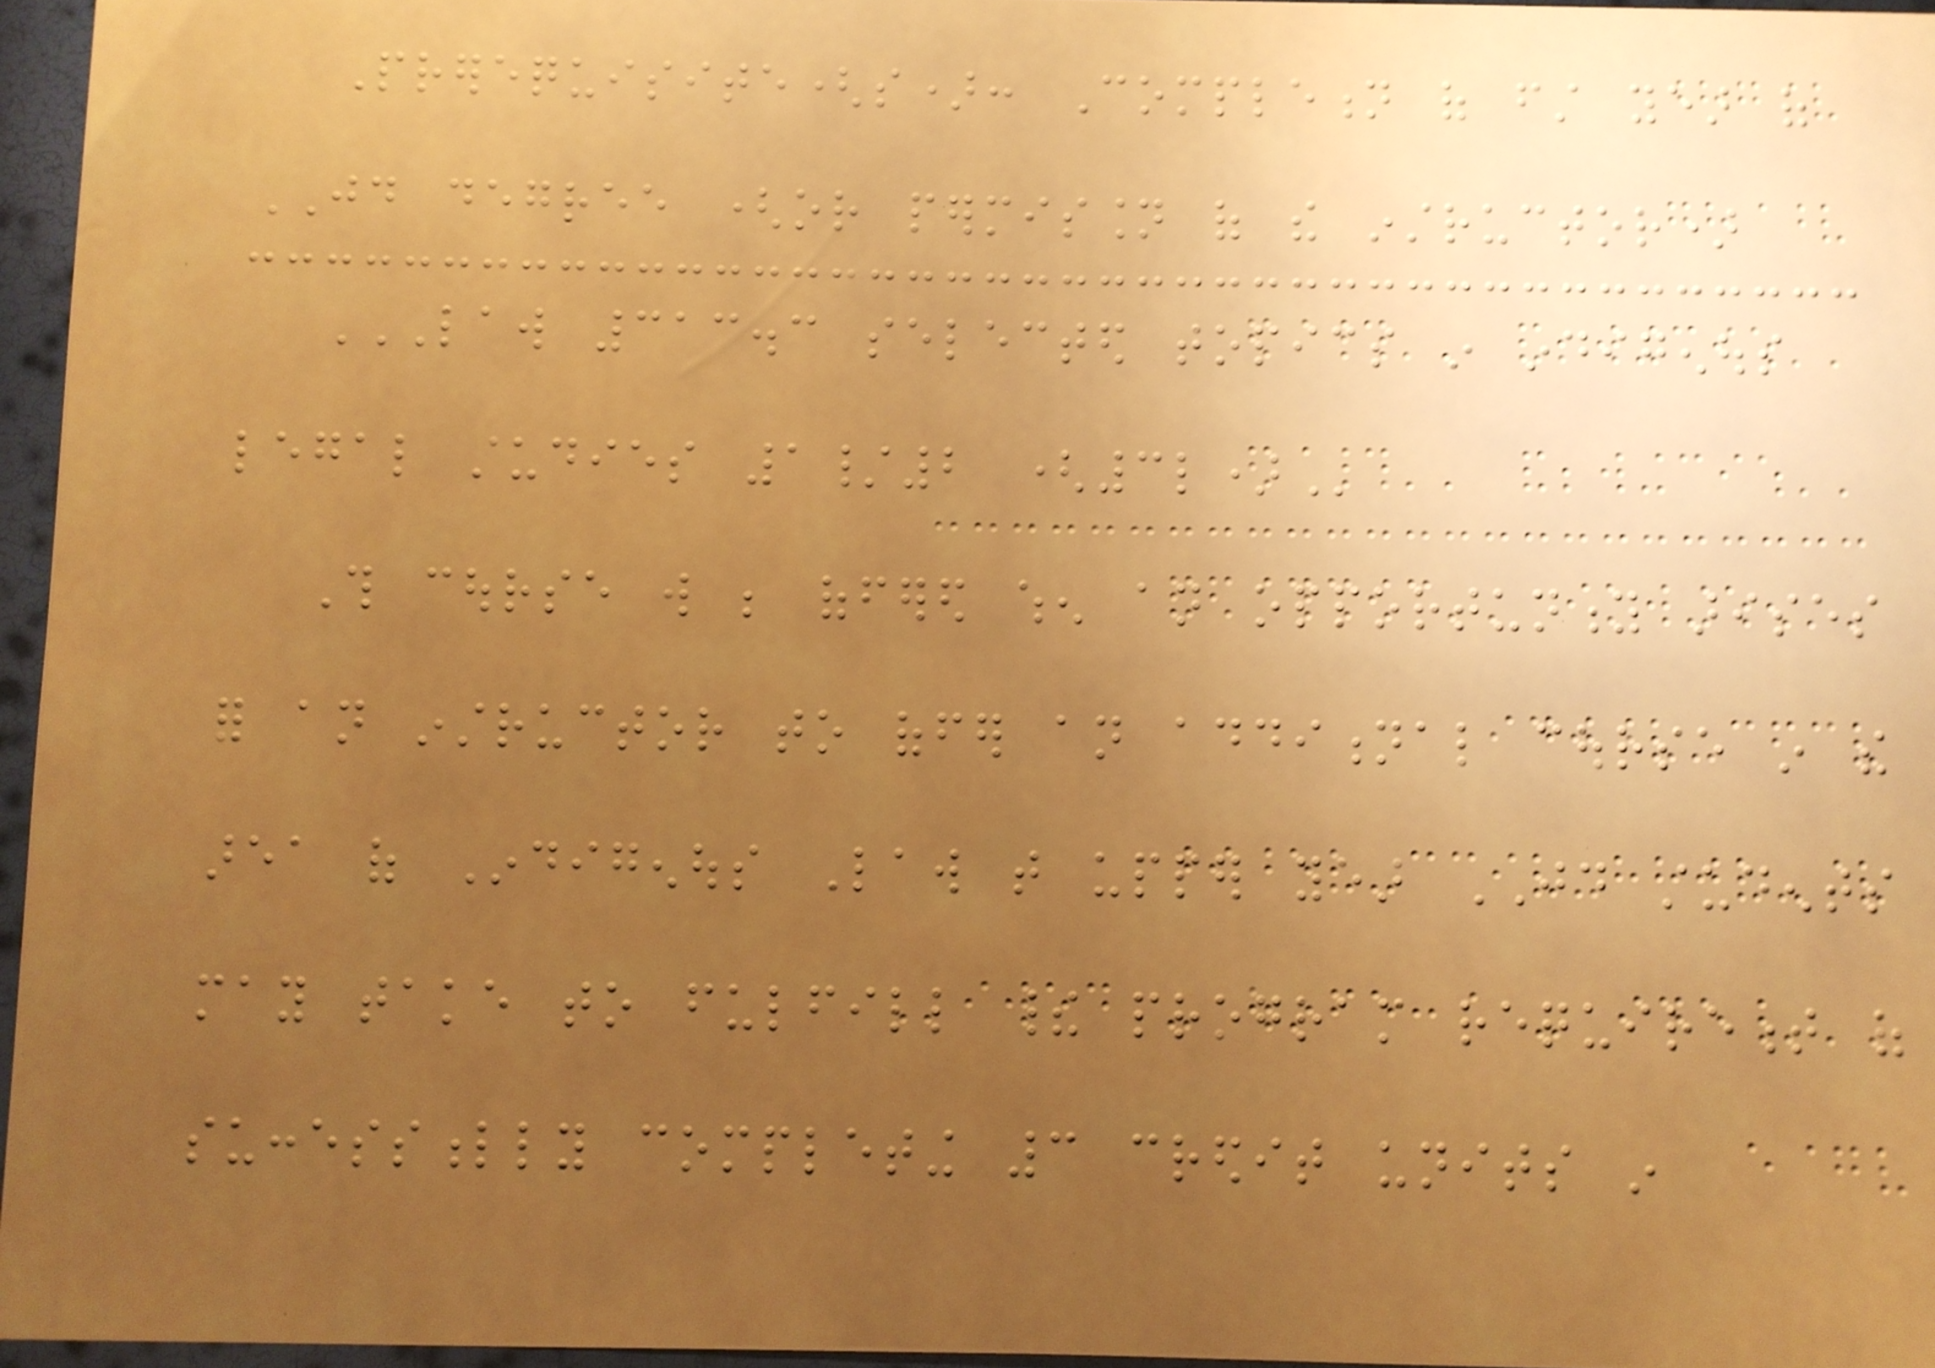Prerequisite(s): Completion of first year of
JD degree (or permission of the instructor)
LAW 313.3 SELECTED TOPICS IN INDIGENOUS
LEGAL STUDIES 1/2 (3L)
This course will be offered when an opportunity arises
for an instructor to offer an additional course in the
area of Indigenous Law that upper year JD students
may take to fulfill their program requirement of
successfully completing 3 credit units in
